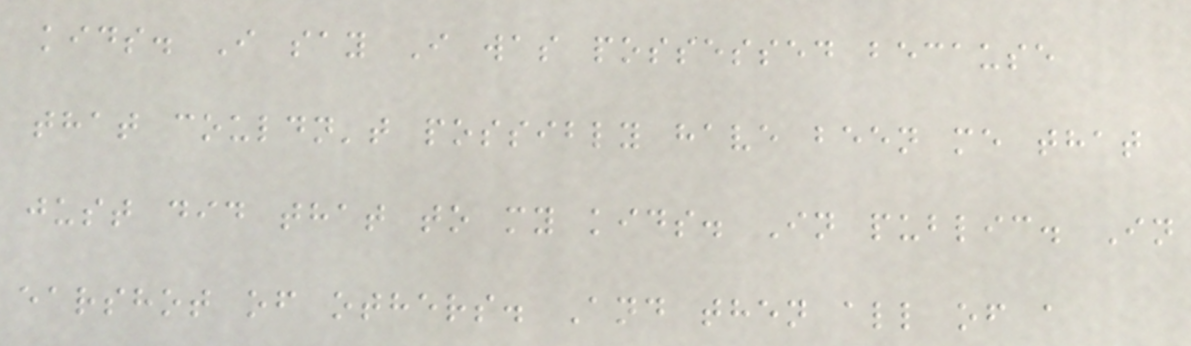kids. I say I was possessed because
that couldn't possibly have been me that
just did that to my kids. In public. In
earshot of others. And then all of a
